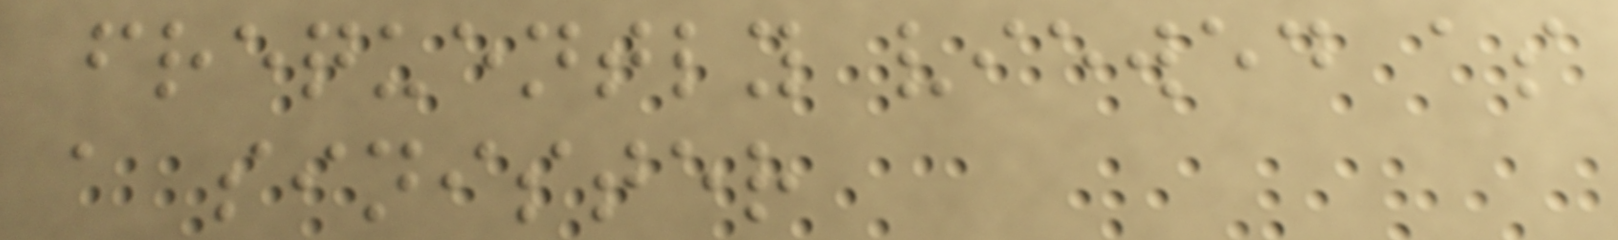frequently viewed as
a sinister
